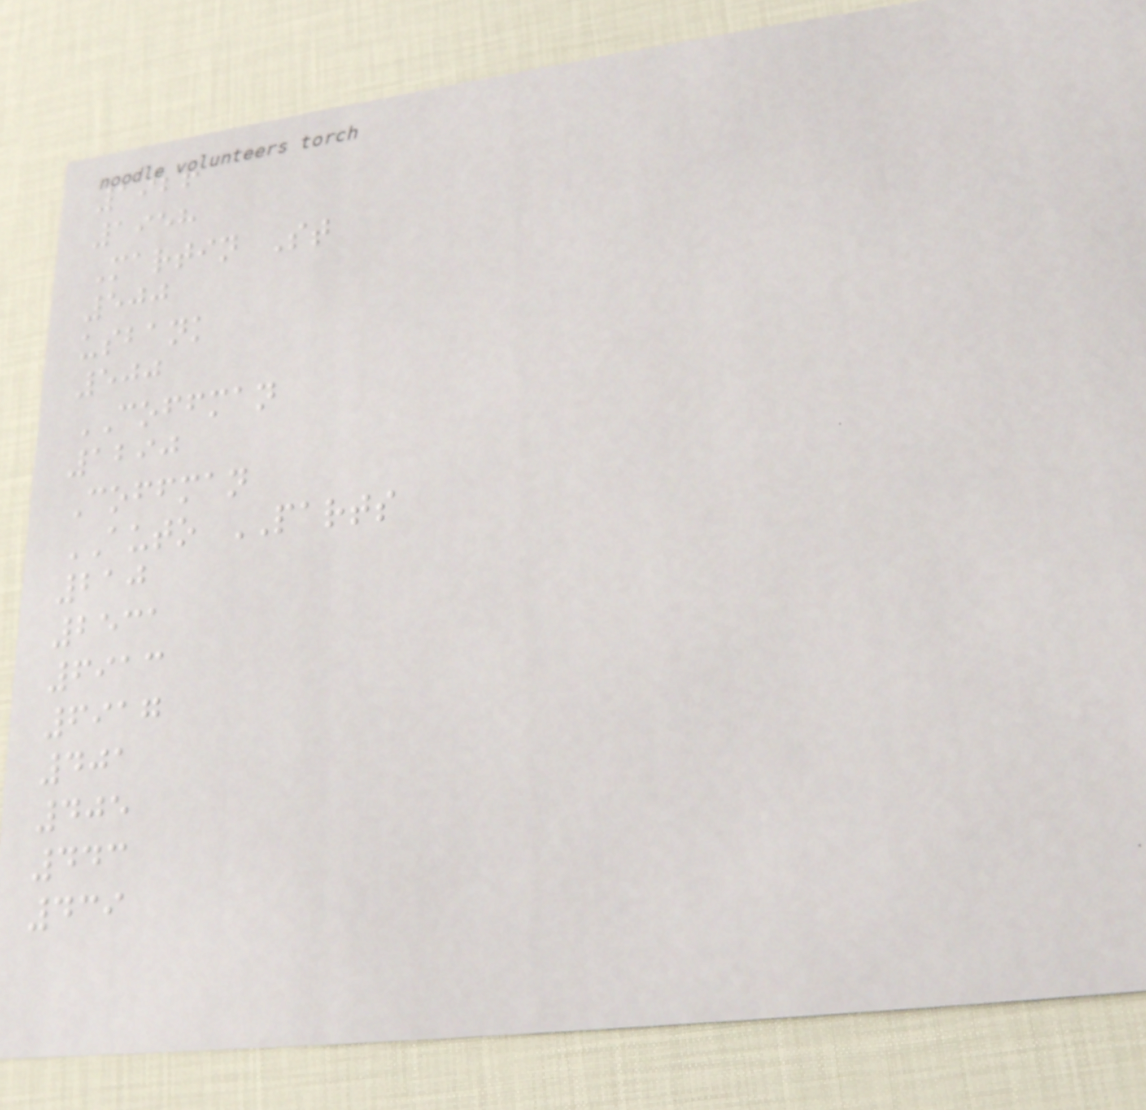1926
1958
Martin St
500
usbank
500
COFFMAN
1290
Coffman
AUTO PARTS
210
2531
6913
6917
401
405
443
439
